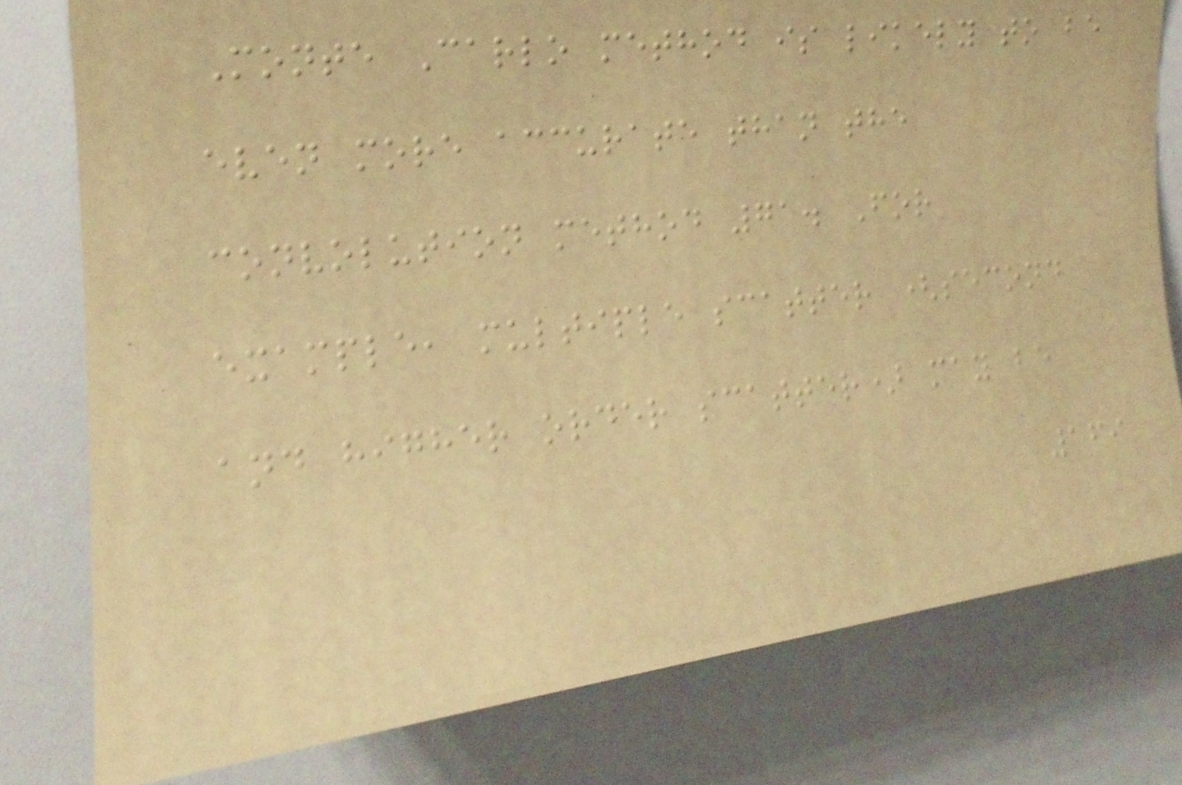Monte Carlo method is likely to be
even more accurate than the
convolution method 71. For
example, multiple scatter (second
and higher order scatter) may be
169
